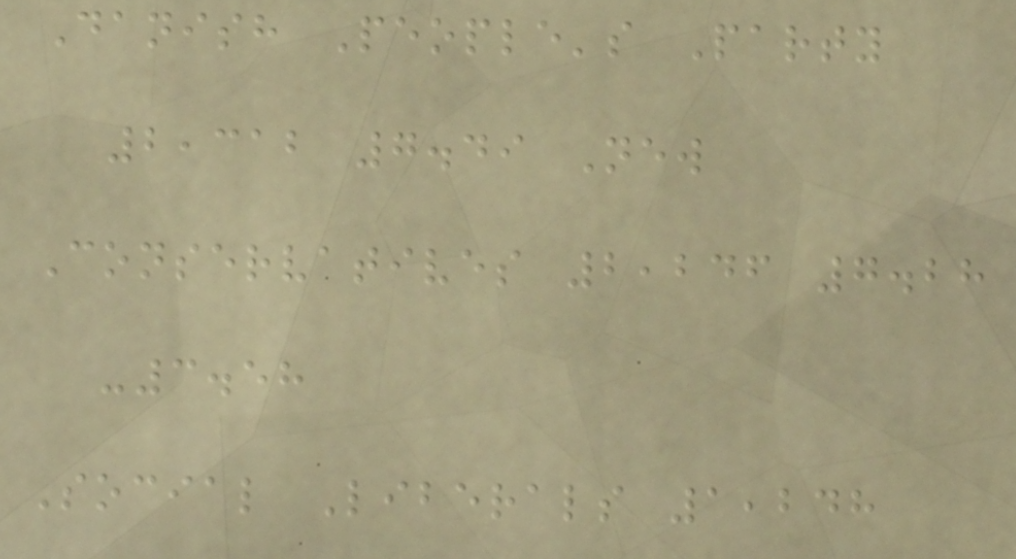Danish People's Party
2,312 7.49 New
Conservatives 2,246 7.28
-3.58
Social Liberals 1,248
